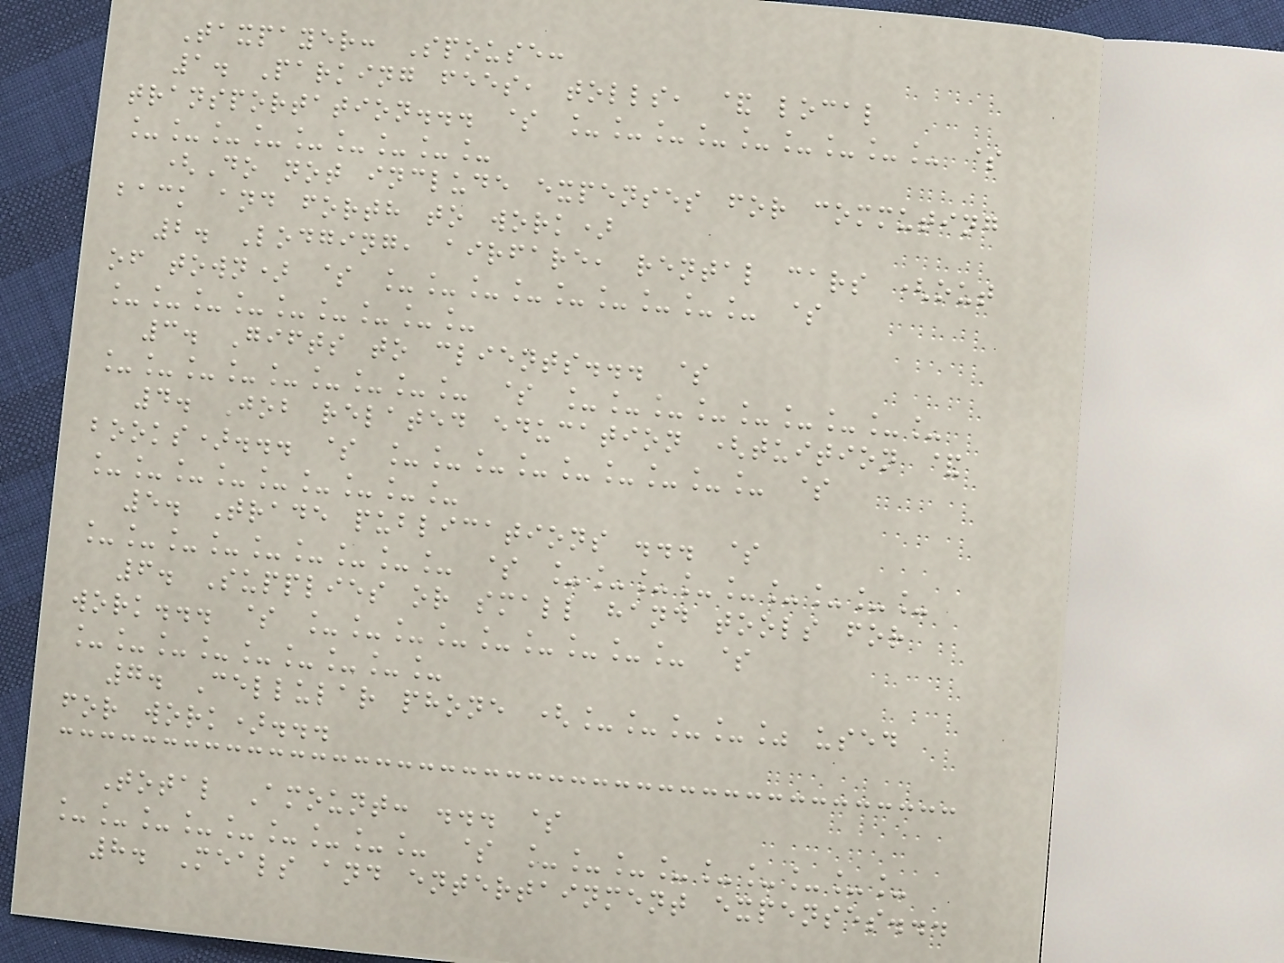Taxpayer: Spouse:
1. Parking fees, tolls, & local
transportation... $ _________ $
_________
(Do not include expenses for commuting
back and forth to work)
2. Lodging, airfare, rental cars (out
of town) $ _________ $
_________
3. Gifts to clients... $
_________ $ _________
4. Job related education (tuition &
books)... $ _________ $
_________
5. Trade publications ... $
_________ $ _________
6. Supplies or small hand tools for
work... $ _________ $
_________
7. Cellular phone (____% used
for work)...
Total Amount: ... $
_________ $ _________
8. Meals and entertainment expenses...
